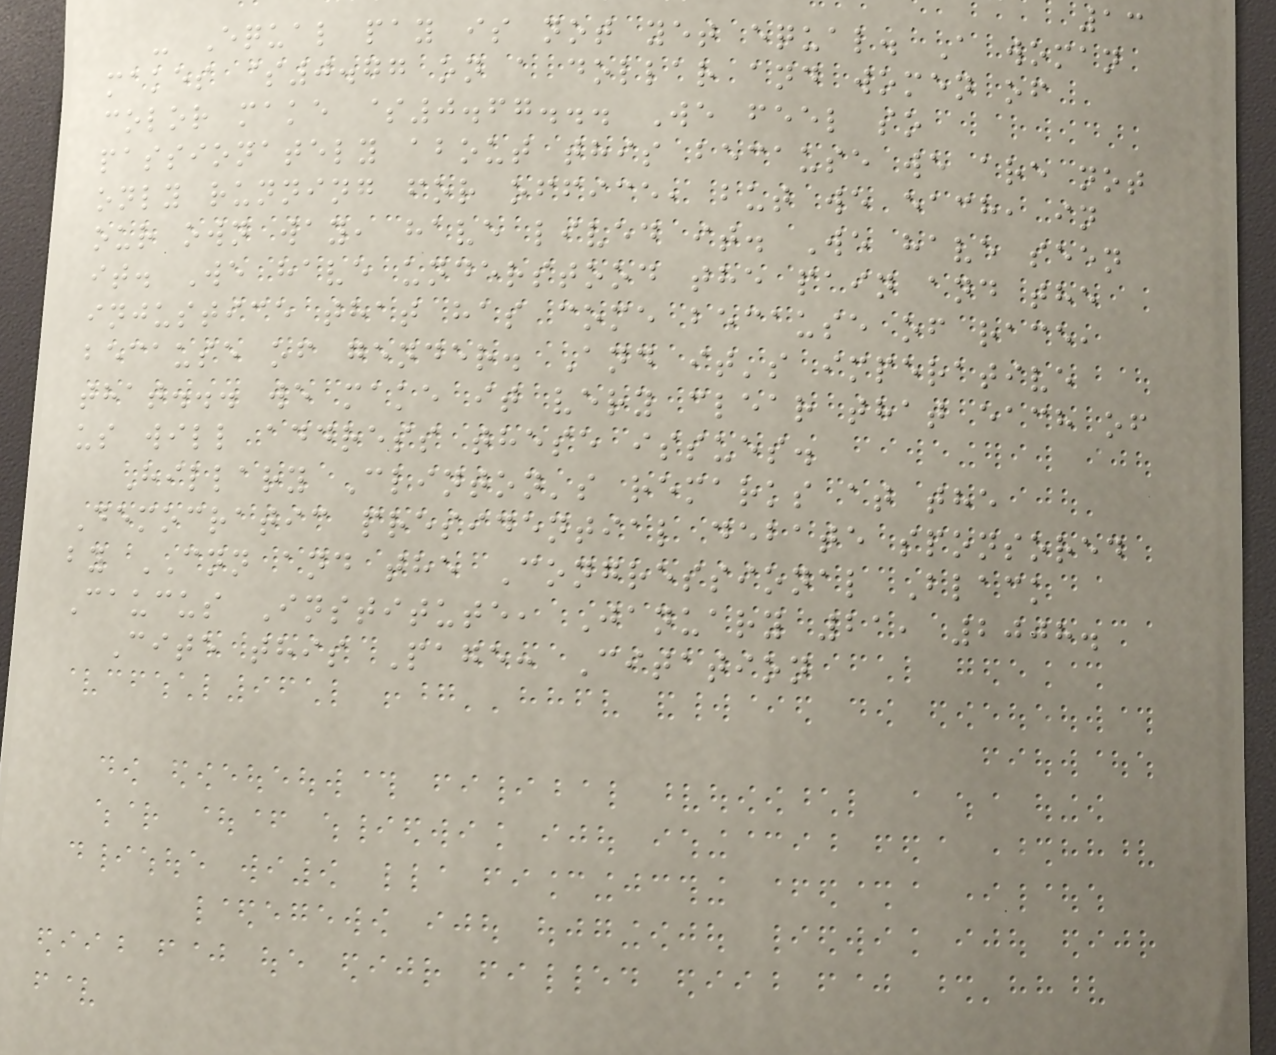13
- Equal pay is not yet equal. A woman
makes $0.77 on a dollar and women of
color make $0.67... We feel so
passionately about this because we are not
only running for office, but we each, in
our own way, have lived it. We have seen
it. We have understood the pain and the
injustice that has come because of race,
because of gender. And it's imperative
that... we make it very clear that each of
us will address these issues.
Hillary Clinton's remarks at the
Democratic presidential debate sponsored
by CNN and the Congressional Black
Caucus Institute, January 21, 2008.
Cite this Page: Citation
